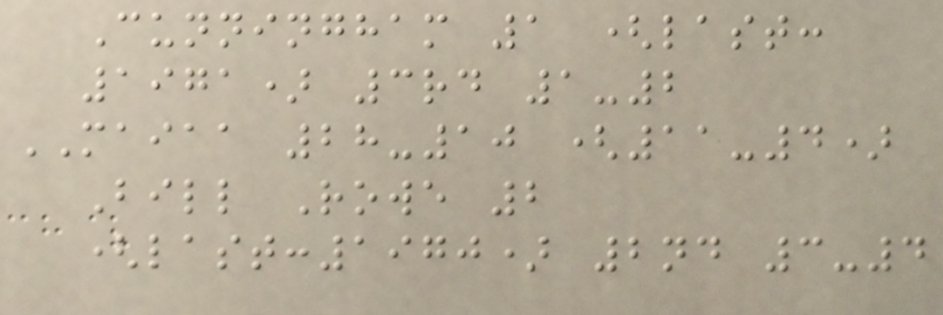Cunningham 1 (last:
1971) 3rd 1-2
MAIAA 28-10 (11-4)
Bill Rowe 2
(last:1970) 2nd 3-4
